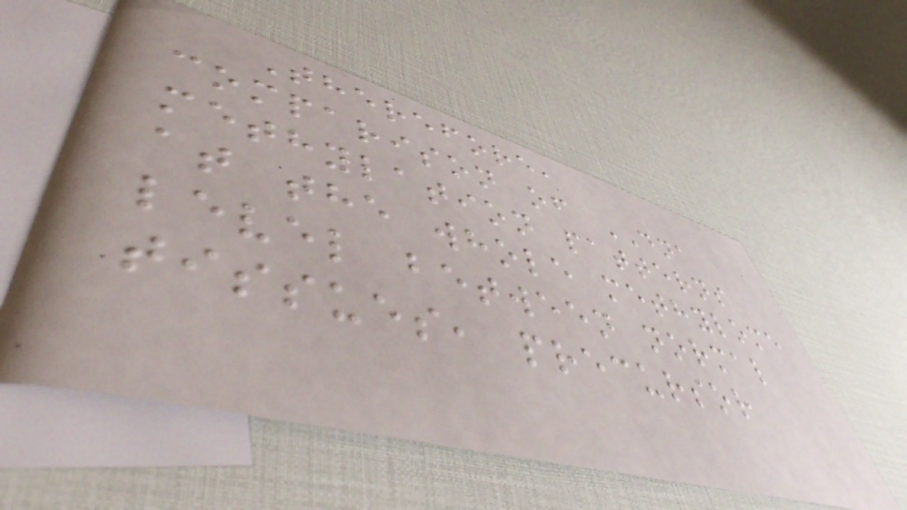Therefore,
comparison of DNA
methylation patterns
at the whole methylome
level between normal
tissues, precursor
